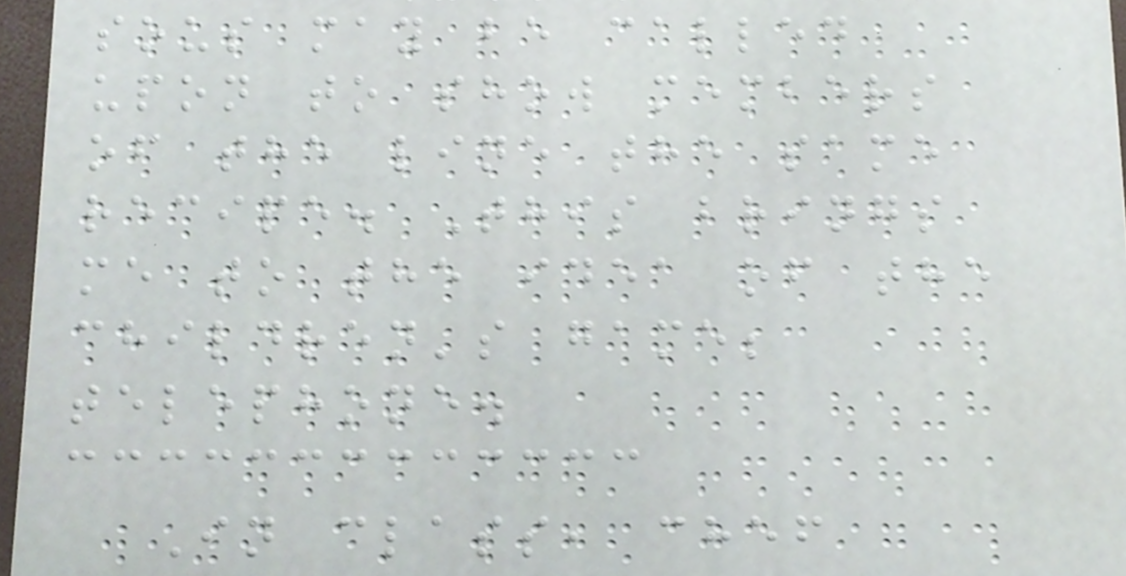sous may be called
upon to show members
of the line the same
recipe. This brings
me to the idea of the
children's game;
telephone.
In class, chef
